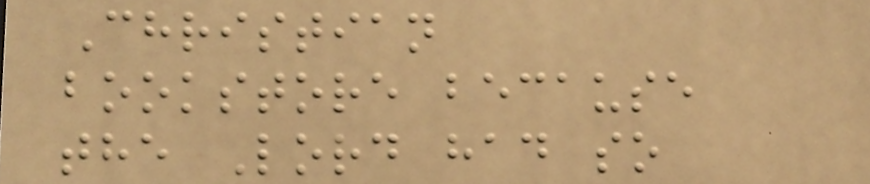Christian
bookstore because
the Lord had so
